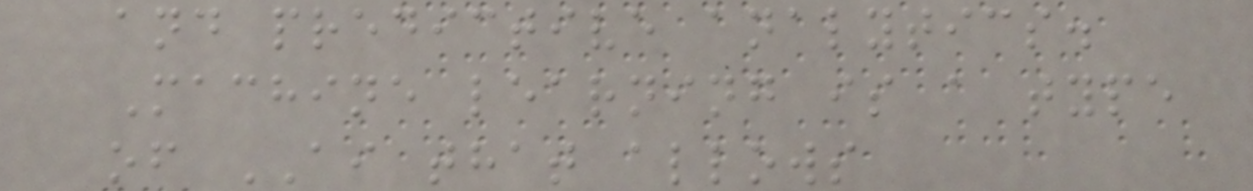and predictive analytics.
Machine learning is a type
of AI that allows
